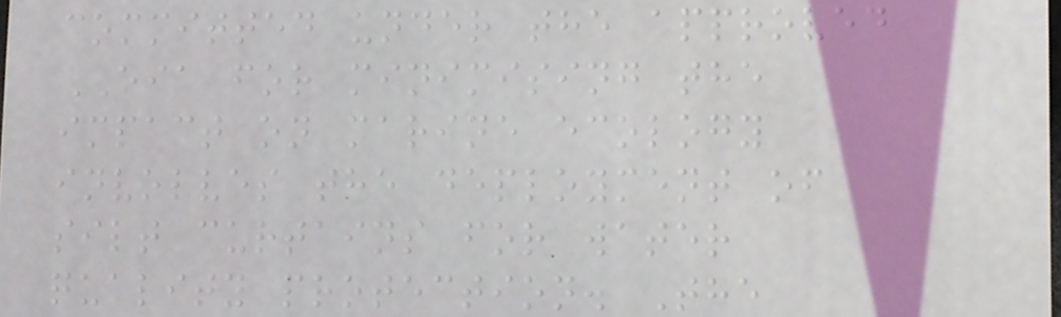committed under the approved
EIA for minimising the
impact on marine ecology
involves the deployment of
silt curtains for water
quality protection. The
